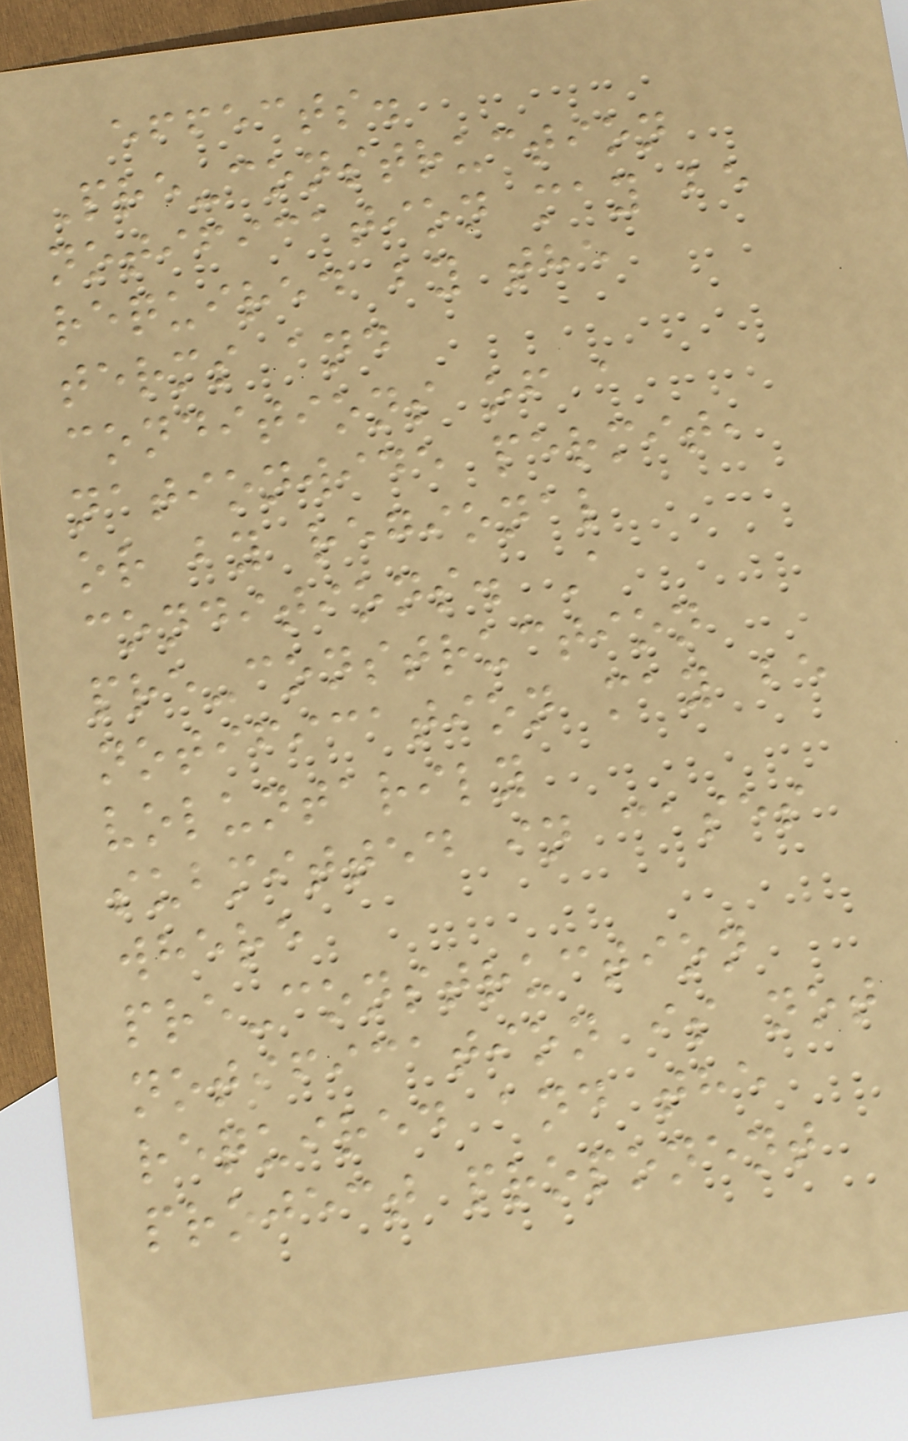effects.
Pre-construction
notification may be
required by the
terms and
conditions of a
nationwide permit,
or by regional
conditions. A
pre-construction
notification may be
voluntarily
submitted in cases
where
pre-construction
notification is not
required and the
project proponent
